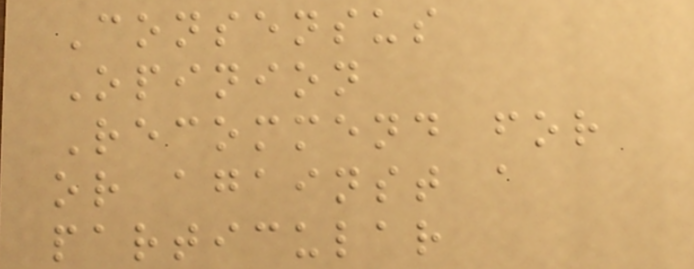Consensus
Opinion
Recommend for
or against a
particular
